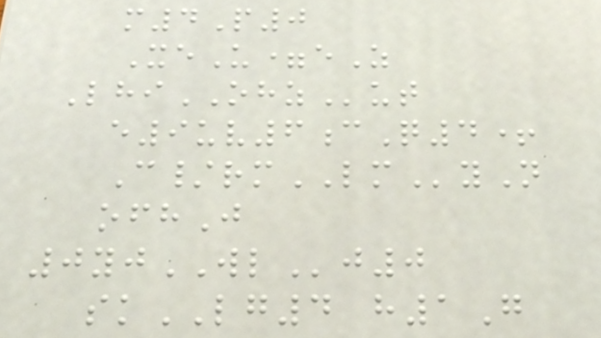m4P0
XeU=eZ
LhiOHZut
e9uv6cQ4+
C/rmLMyN
ofhJ
0yjWLj0
skLG4 h1G
